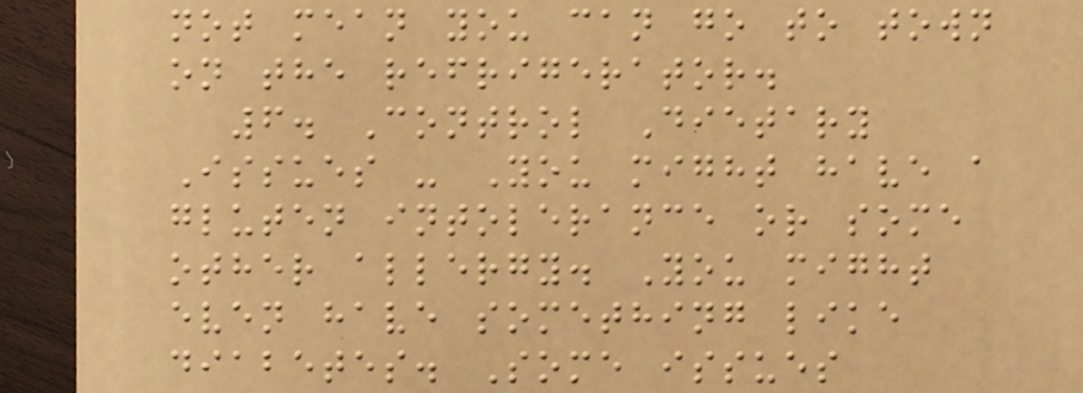not mean you can go to town
on the refrigerator.
6. Control Dietary
Issues - You might have a
gluten intolerance or some
other allergy. You might
even have something like
diabetes. Some issues
